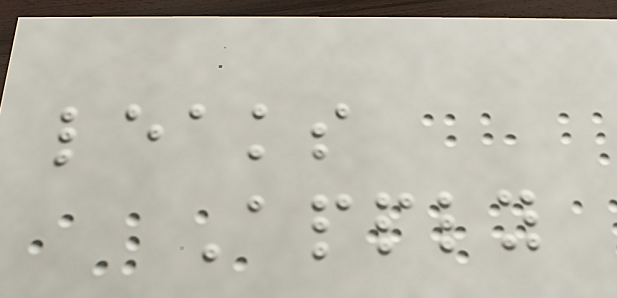leaks
Apply
